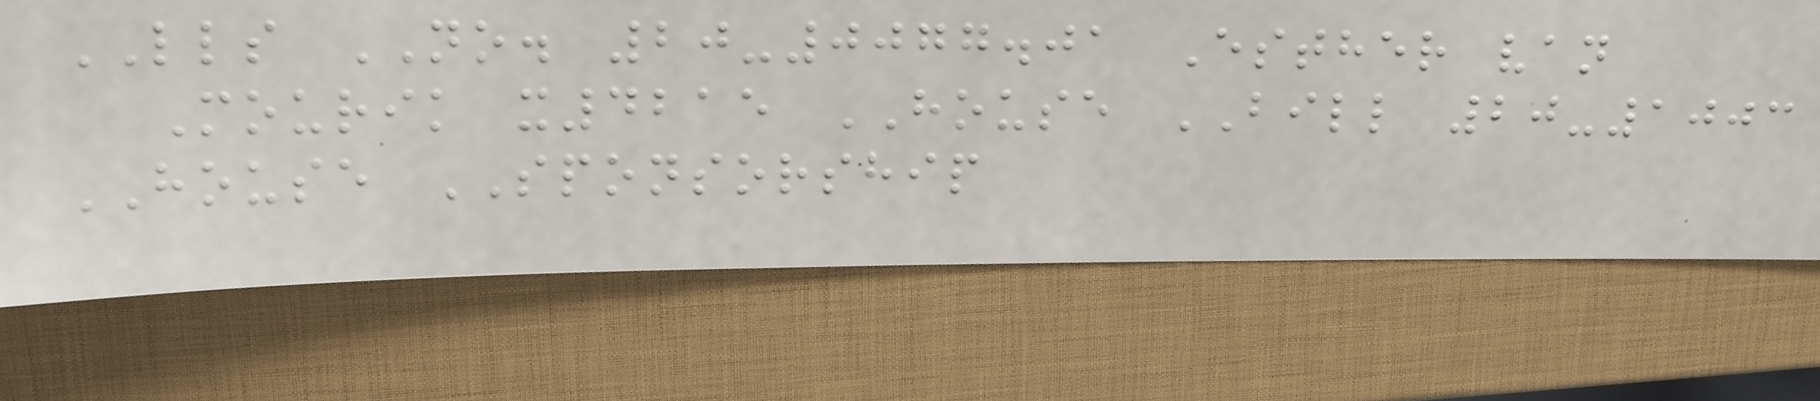LLS NO. 20-0077.01 Esther van
Mourik x4215 HOUSE BILL 20-1003
HOUSE SPONSORSHIP
